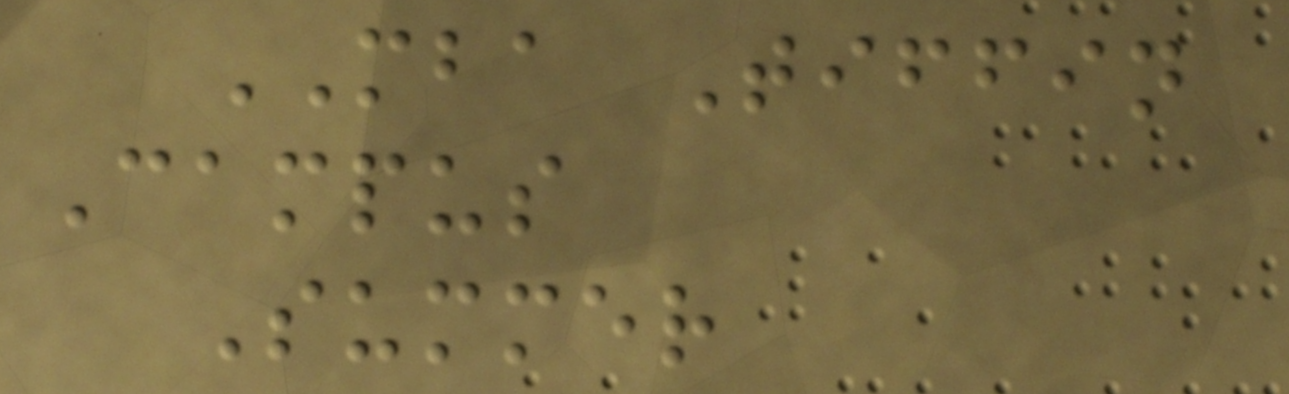MBA Tiffin
Campus
Summer
